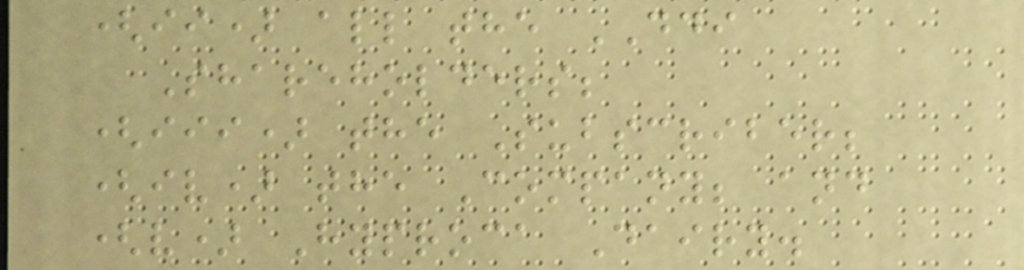(ii) all the DDI
Shareholders;
(iii) the Subscriber;
(iv) the Company; and
(v) Hyproca Dairy.
